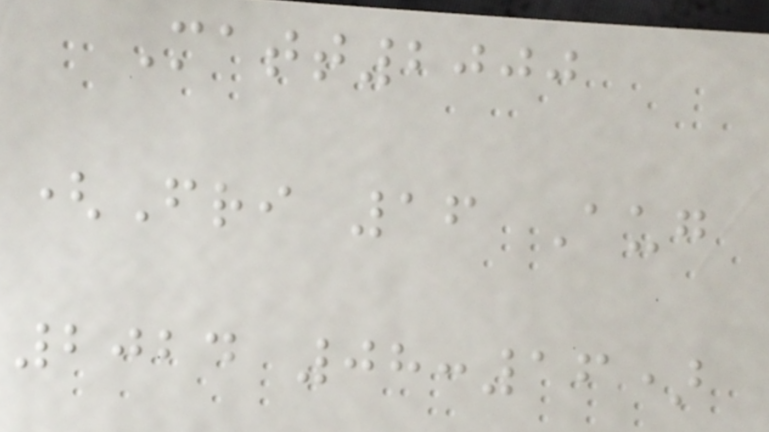Matt2000
(Fri 16 Aug
2024 08:16)
